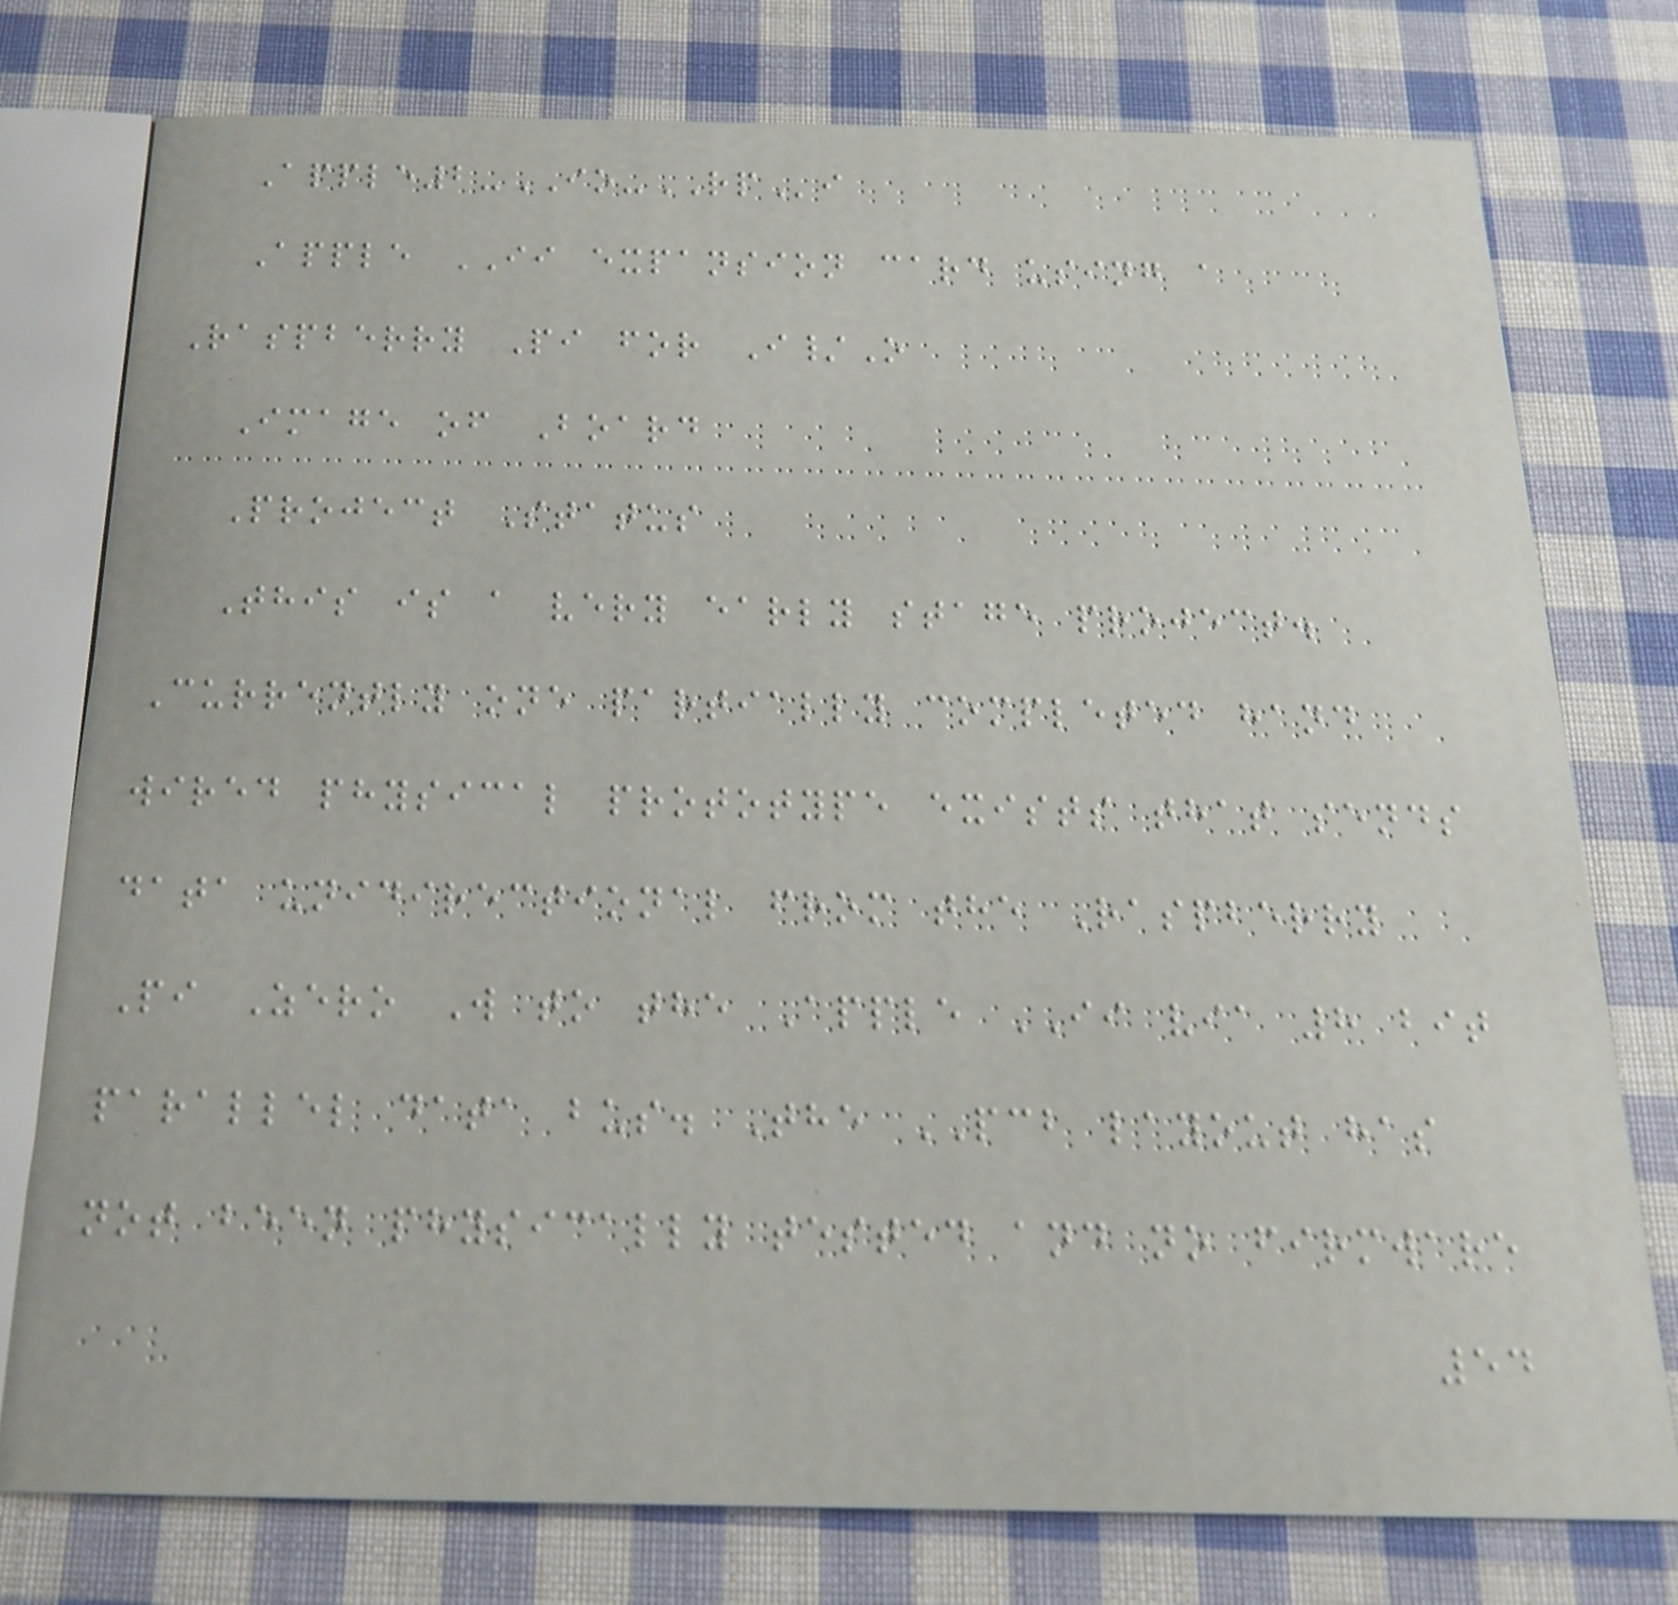Apple2-IO-RPi
Apple II expansion card using a
Raspberry Pi for I/O
Image of Board
Project Status
This is a very early stage project.
Currently one partially completed hand
wired physical prototype exists that sends
data unidirectional from the Raspberry
Pi Zero W to the Apple II via 8 bit
parallel data bus. The PCB layout has
not been physically tested and no firmware
54
